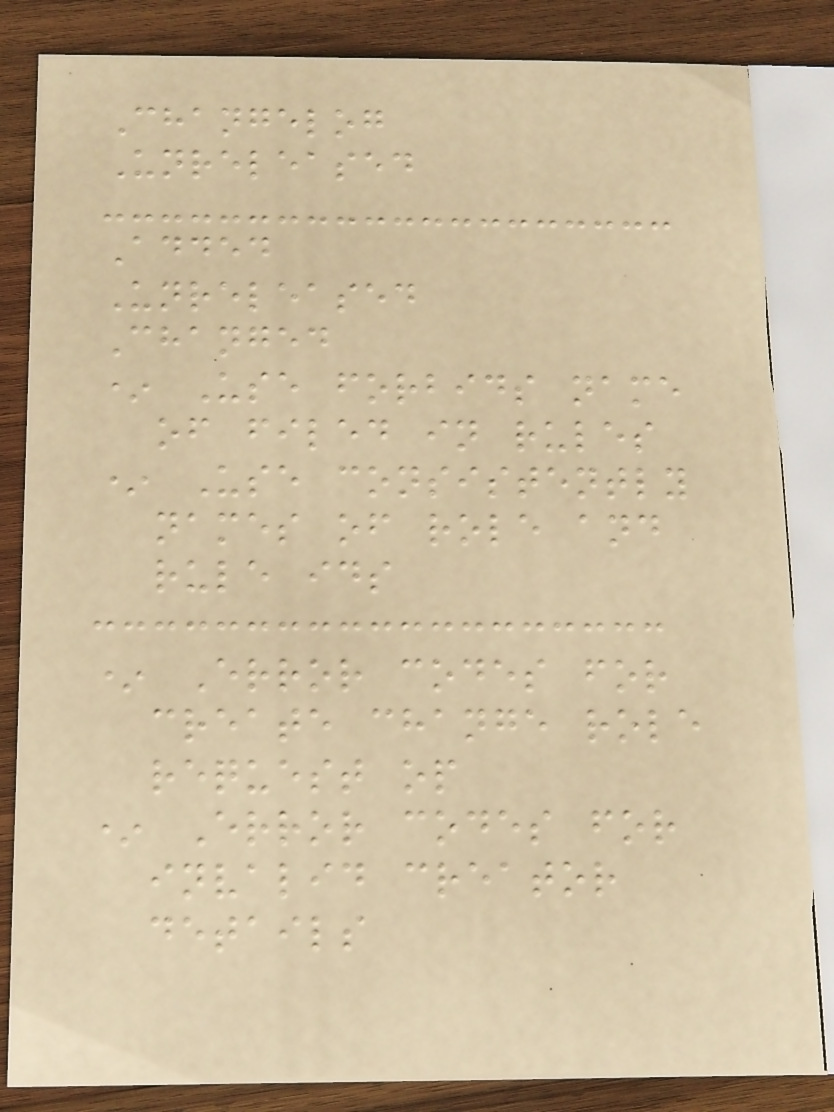Changelog
Unreleased
Added
Unreleased
Changed
* Use forbids name
of filed in rules
* Use consistently
names of role and
rule ids
* Error codes for
create change role
request op
* Error codes for
invalid creator
details
